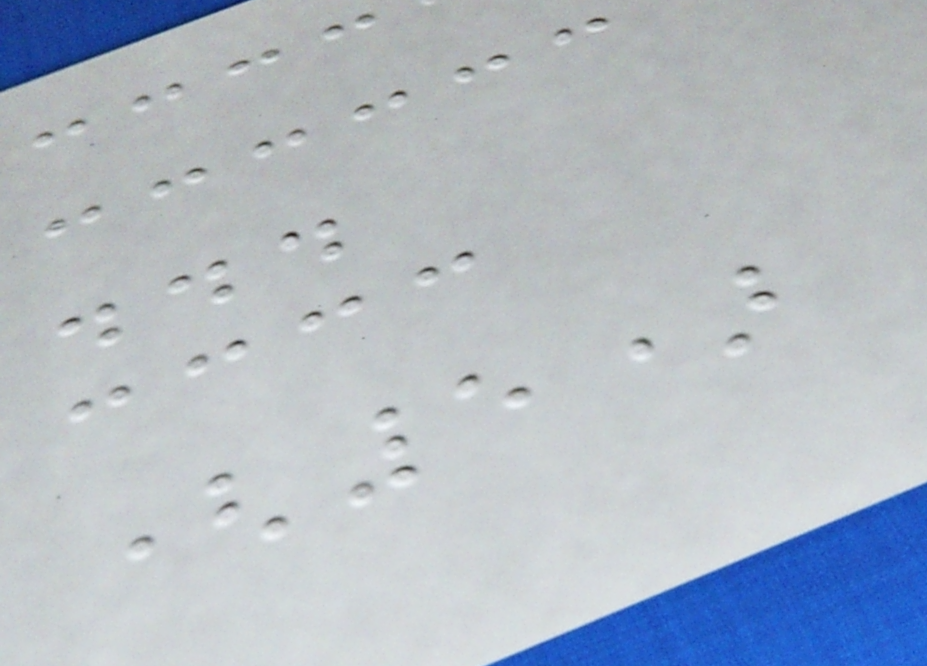...
(5)
